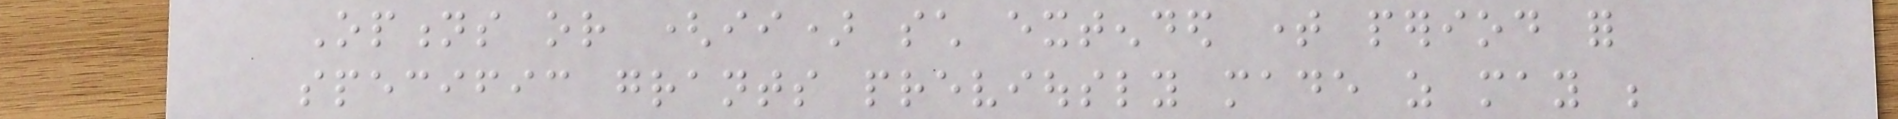Options or (ii) such extended time period for
specific grants previously made as may be
